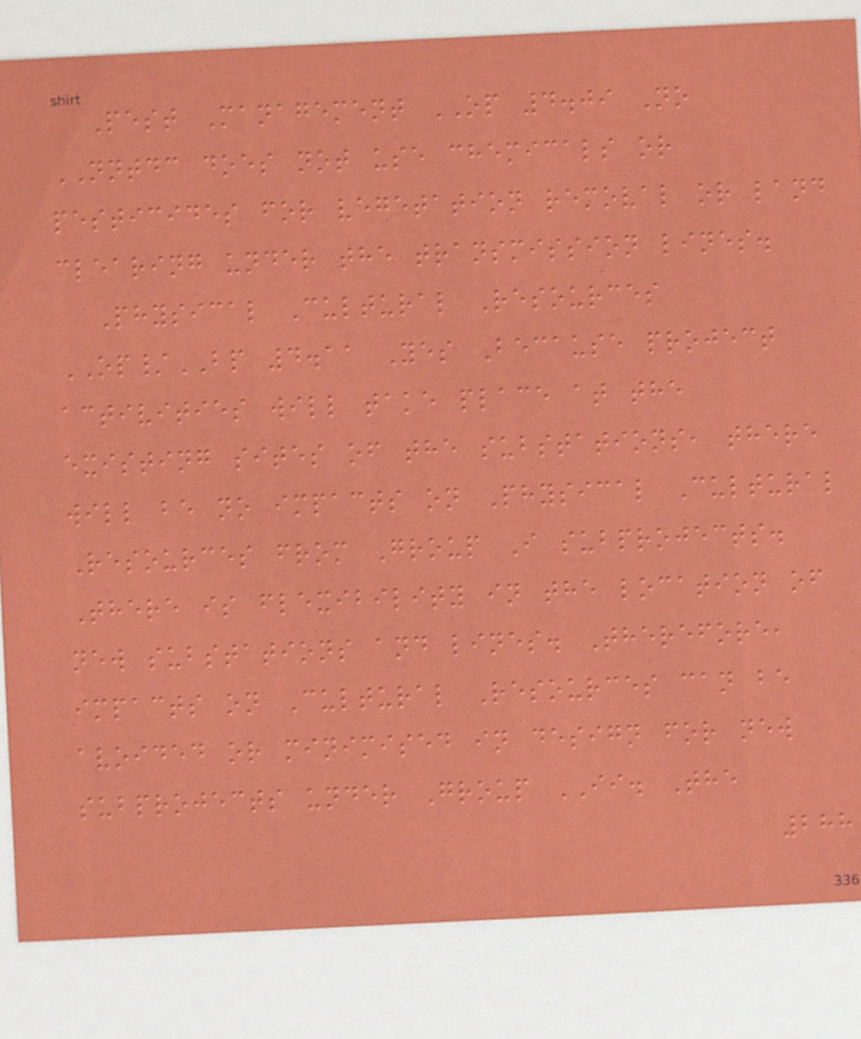Pest Management OP 4.09 No
NNTDC does not use chemicals or
pesticides for vegetation removal or land
clearing under the transmission lines.
Physical Cultural Resources
OP/BP 4.11 Yes Because project
activities will take place at the
existing sites of the substations, there
will be no impacts on Physical Cultural
Resources from Group I subprojects.
There is flexibility in the location of
new substations and lines. Therefore,
impacts on Cultural Resources can be
avoided or minimised in design for new
subprojects under Group II. The
288
